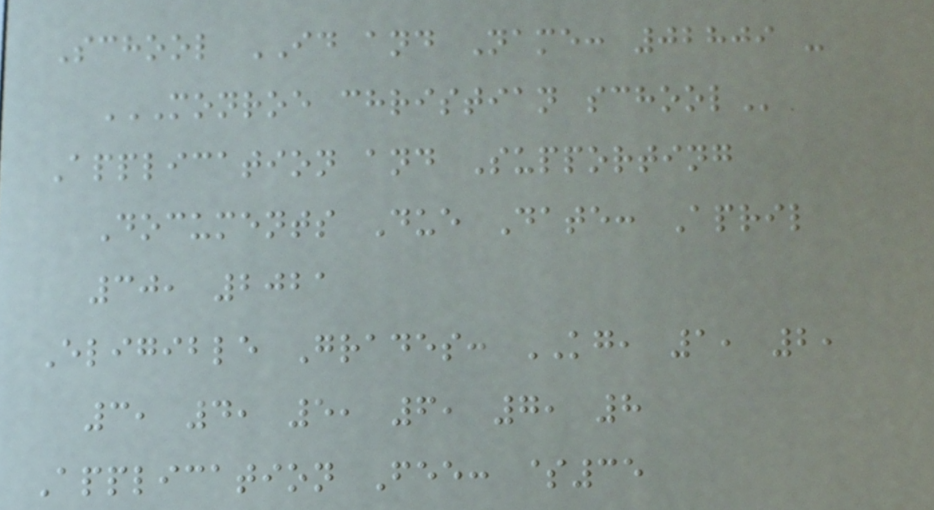School ID and Name: 02809 -
MONROE CHRISTIAN SCHOOL
Application and Supporting
Documents Due Date: April
30, 2021
Eligible Grades: KG, 1, 2,
3, 4, 5, 6, 7, 8
Application Fee: $35
